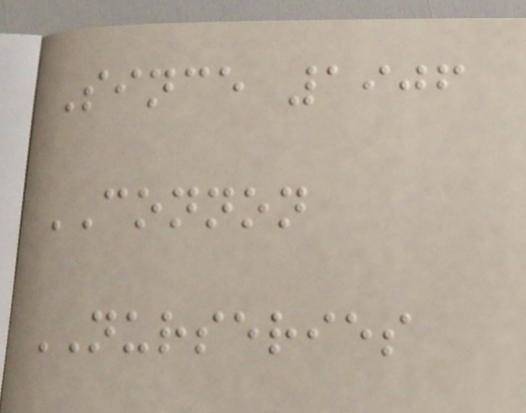Since 1906
CONNON
NURSERIES
